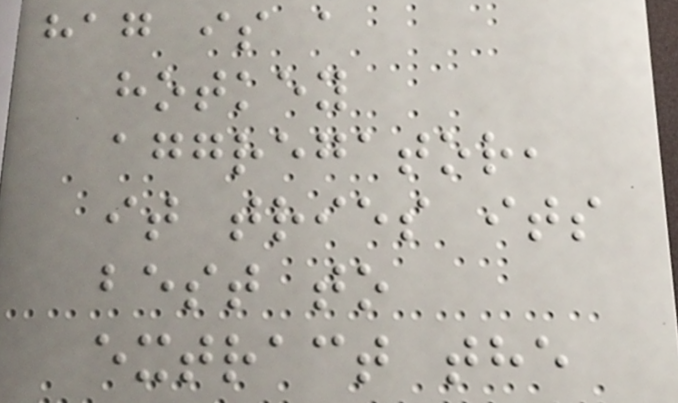hag is a
hotkey
aggregator,
it tries its
best to
extract the
